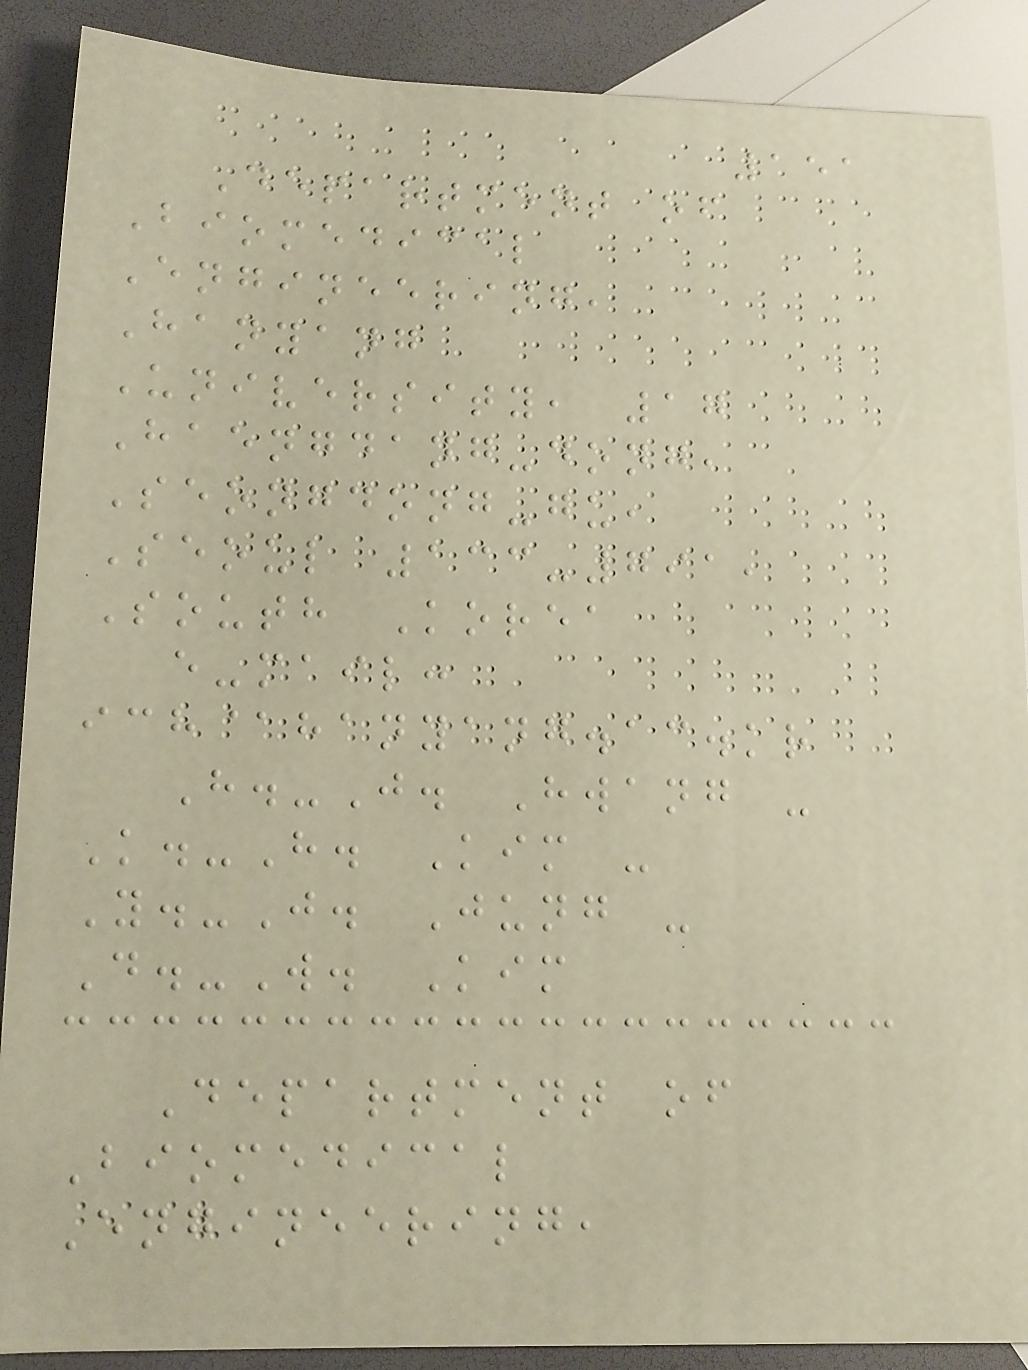151
Department of
Biomedical
Engineering,
Hanyang
University, 17
Haengdang-dong,
Seongdong-gu,
Seoul 133-791,
South Korea
e-mail:
ich@hanyang.ac.kr
H.-J. Hwang -
K.-H. Kim -
Y.-J. Jung -
D.-W. Kim
Department of
Biomedical
Engineering,
